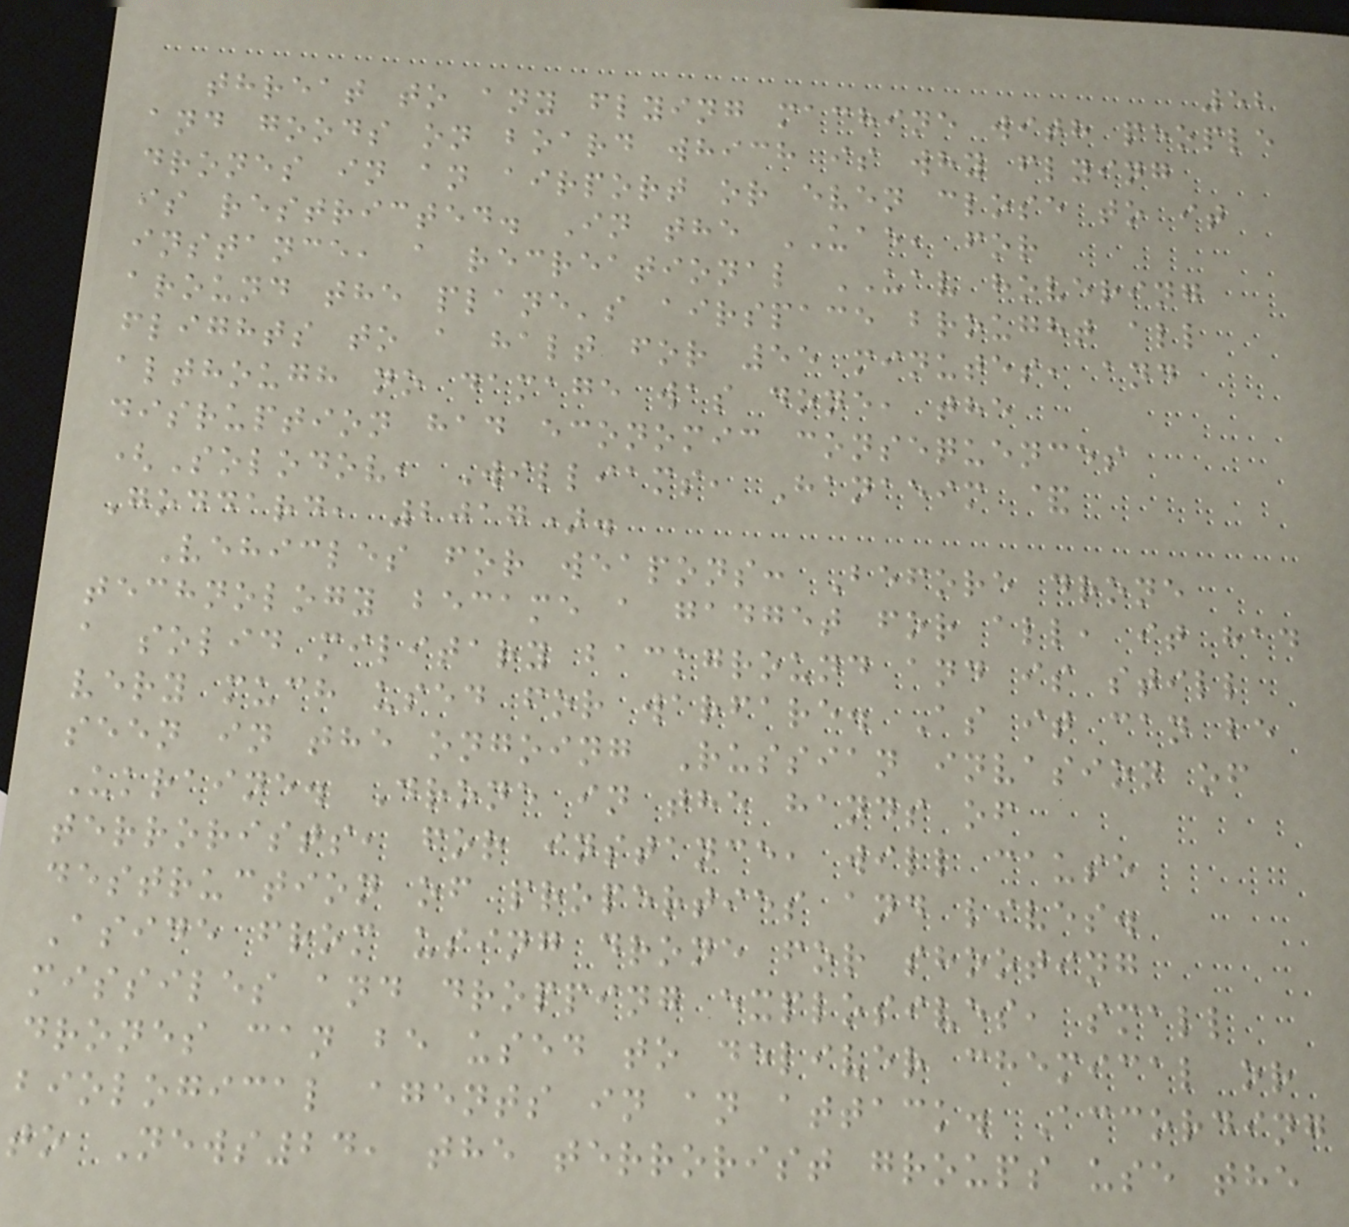52
threat to any flying machine with people
and goods on board which is why flying
drones in an airport or even close to it
is restricted. In the UAE, for
instance, a recreational UAV hovering
around the plane's airspace brought all
flights to a halt for 55 minutes, and
although no damage was done, the
disruption had economic consequences
(Solodov, Williams, Hanaeim &
Goddard, 2017).
Vehicles for weapons: Before drone
technology became a gadget for all, it had
a solid military background and is still
very much used for warfare. As it can be
seen in the ongoing Russian invasion of
Ukraine. Drone in the hands of
terrorists, for instance, will cause
destruction of properties and lives.
Aside from using drone for shooting
missiles and dropping explosives, small
drones can be used to deliver chemical or
biological agents in an attack. According
to News24, the terrorist groups use the
